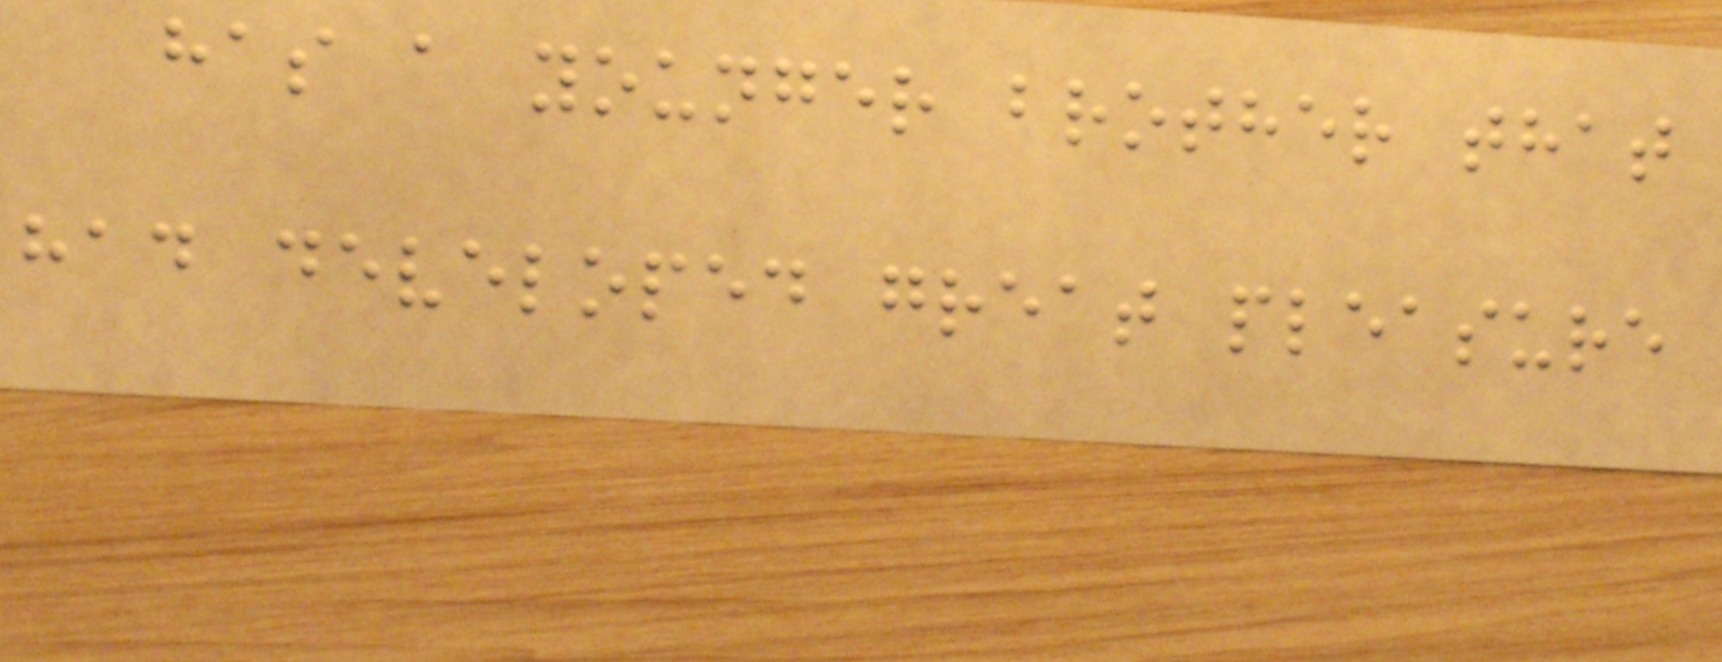has a younger brother that
had developed great pleasure
